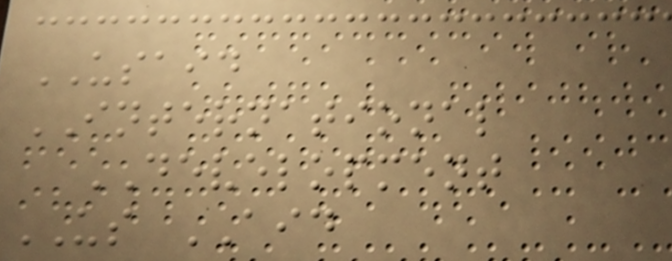USAID
INTERNATIONAL
DEVELOPMENT
US AID
